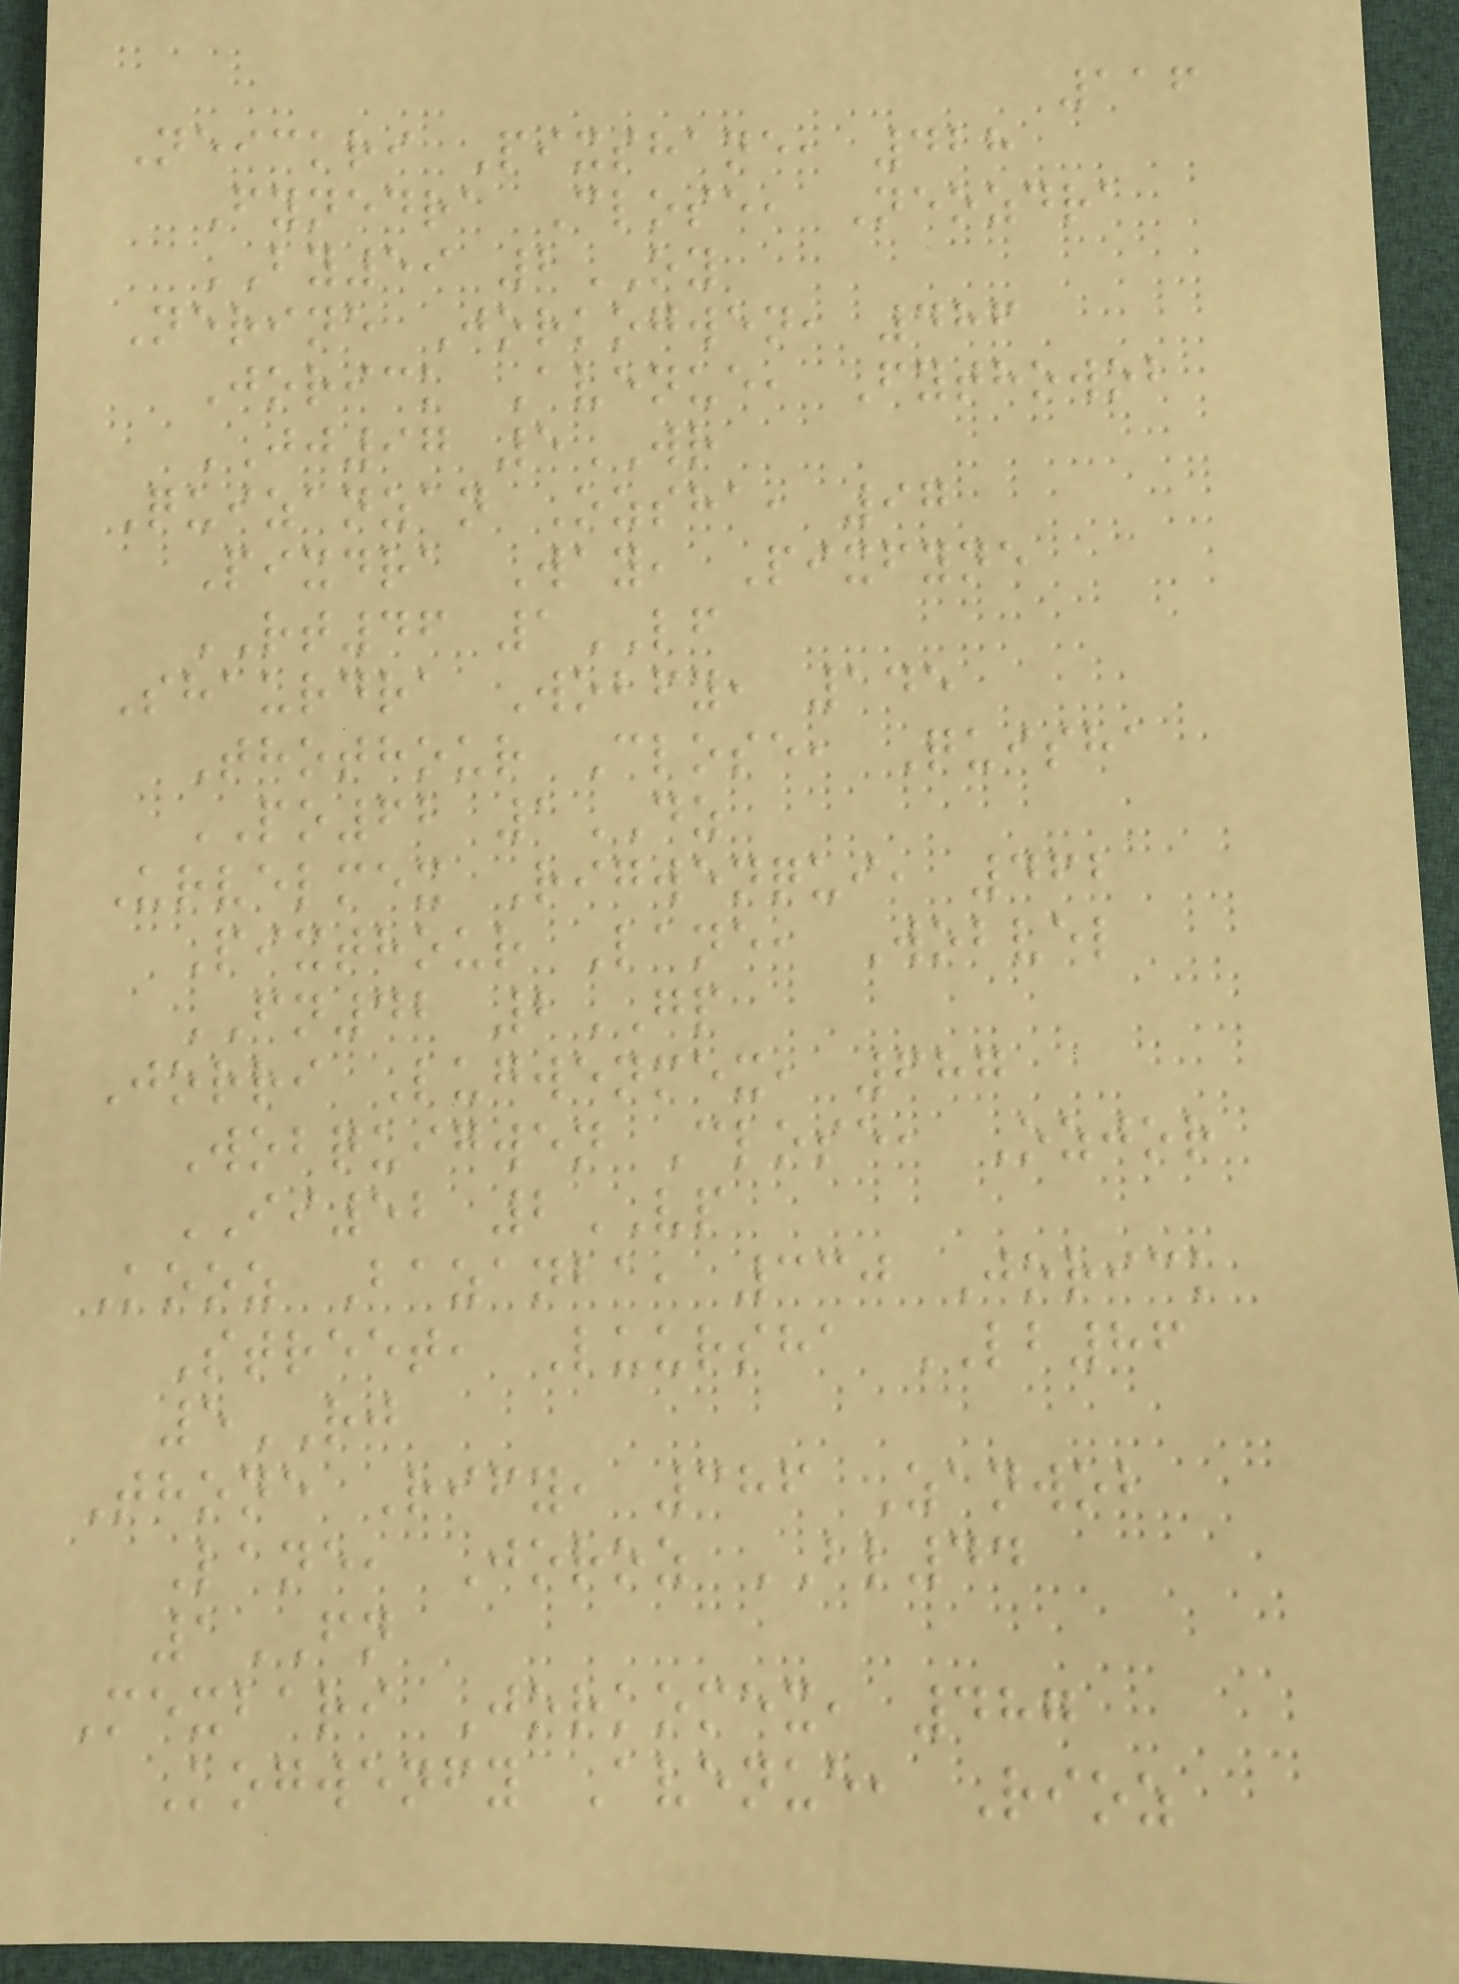116
Neickri Pixshane, 428
Fynedra Close, Neozdra
BY59 2OY
Nerine Jorkogwen, 486
Jorick Avenue, Fythowob
JJ97 5WR
Quizanzan Ozsha, 97
Pixdra Way, Pixfyne
RT46 1LF
Shaurdra Wobfy, 145
Thothour Close, Quisha
PO62 1DZ
Urvelmex Rigwenqui, 462
Pixthour Lane, Wobvel
FN42 2GP
Jorri Lugwenmex, 687
Wobquigwen Close, Ozjor
II52 2VP
Kooz Bazanba, 330 Jorick
Street, Luursha LB86
5RJ
Thone Rify, 386 Zanwob
Lane, Joroz BL44
1FN
Mexbari Jorkomex, 487
Kogwenfy Avenue, Rioz
